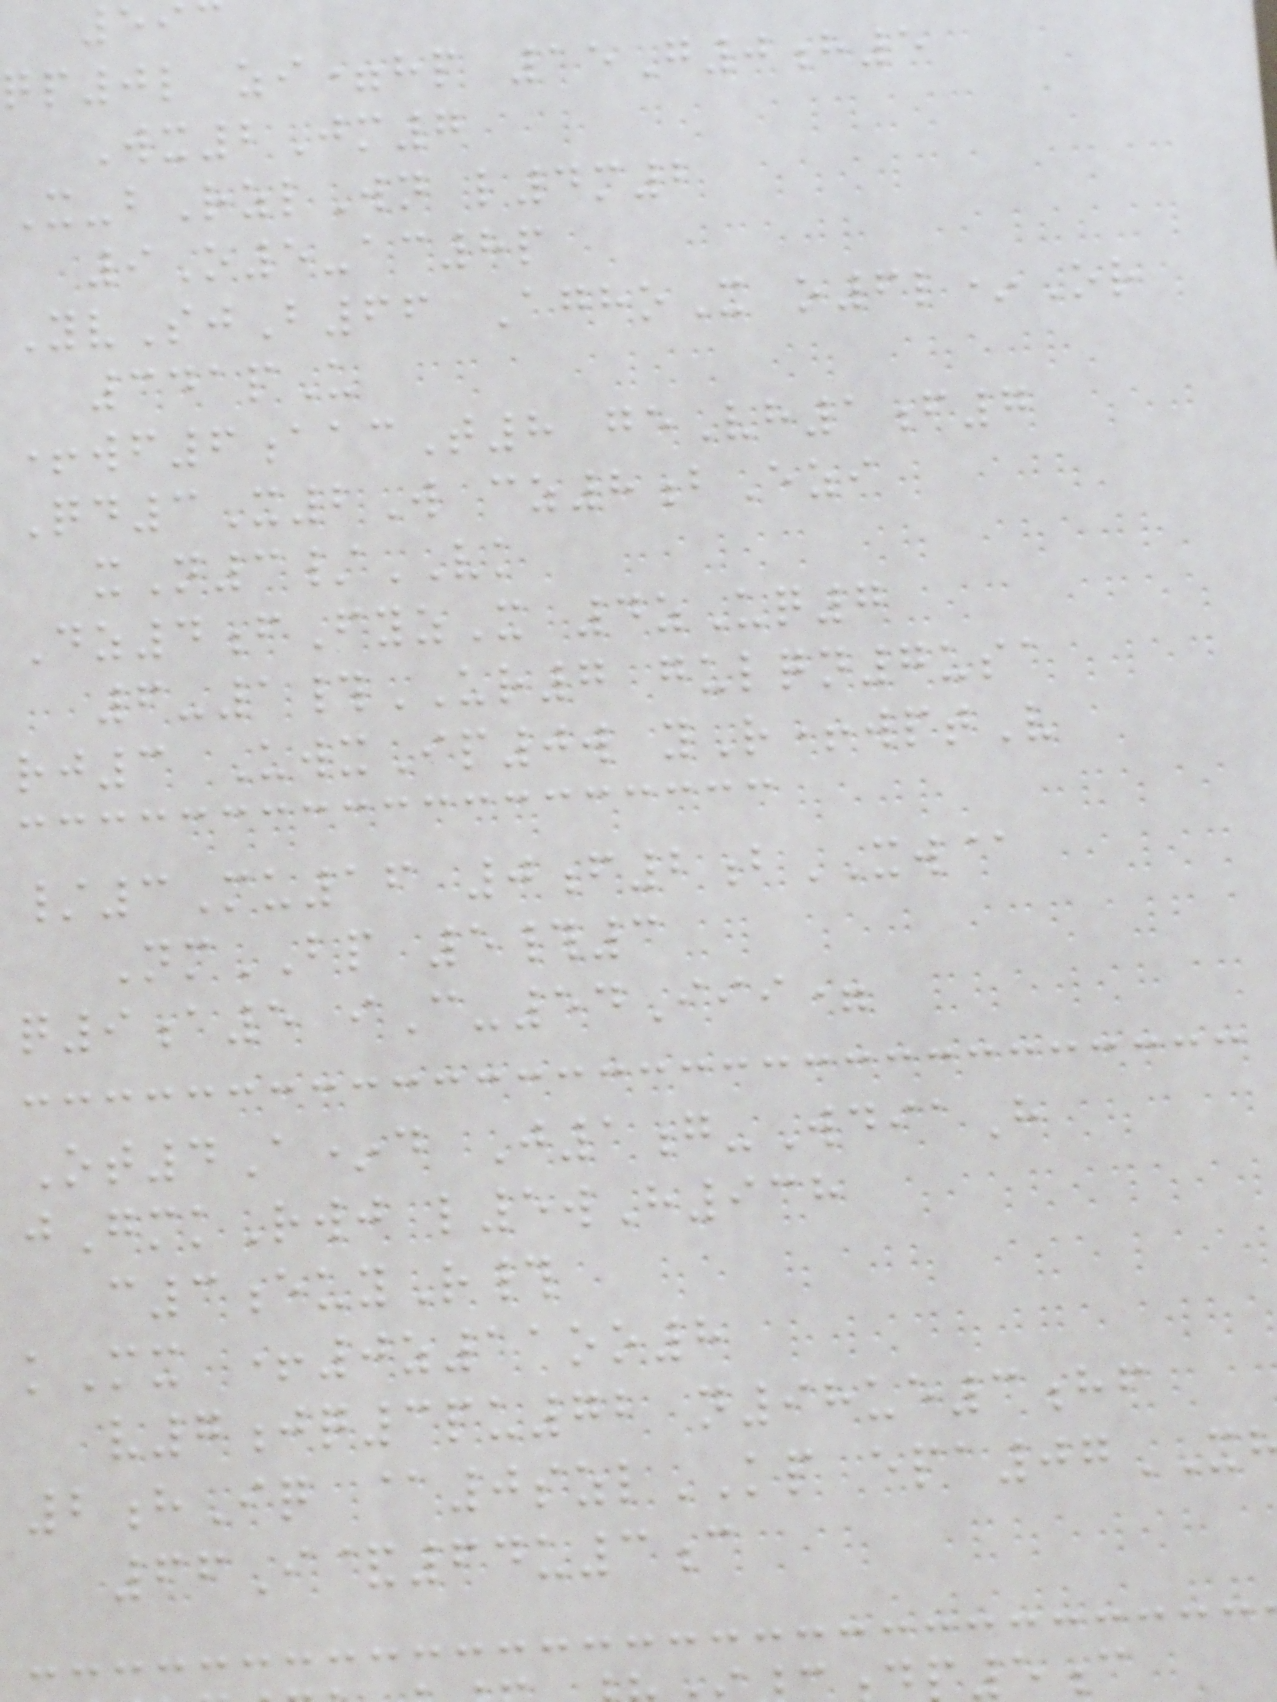qp0l zi=hp 15G0h5
Wx2Jm7
X-bRzlWn l4m2
9O5-ac8p
YvSjB66 AghoX o6l*Or
341pU
+wf6aacT8 geVh1f7
Qd3X2W cz8bEzi
xN3/VK
Dz4fFyzX 4zUq7
6-1#UR7 gulqn7usa
rj3 UwxIp0w yR+wptV
/3Mu16 0f2bXW@
NmBP 5#3
q9a5 iC-54Iii=
Ot4A*d J1g-WdiaH
jGmkRwj l5wH938
c3euyR#
kMx +0z11oo8
v7jq3pu72 n98ue3hf
2hIq @0szlKP epa07
66I&64u3c
